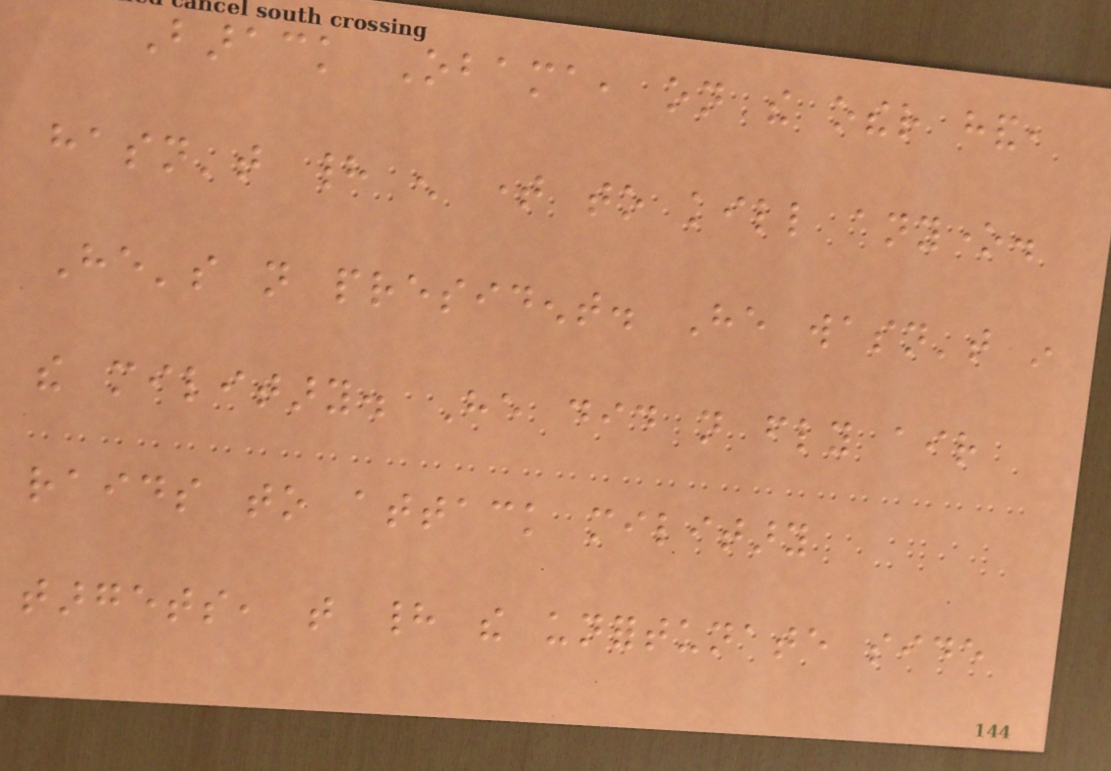Barack Obama, on the other hand,
hasn't had enough time to kill anyone.
He's not president. He wasn't in
the military. He did not fly air
raids to attack military
targets, that had the unfortunate side
